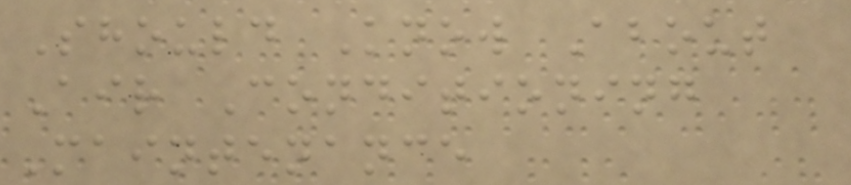Should Know About
Air Conditioning
Maintenance
